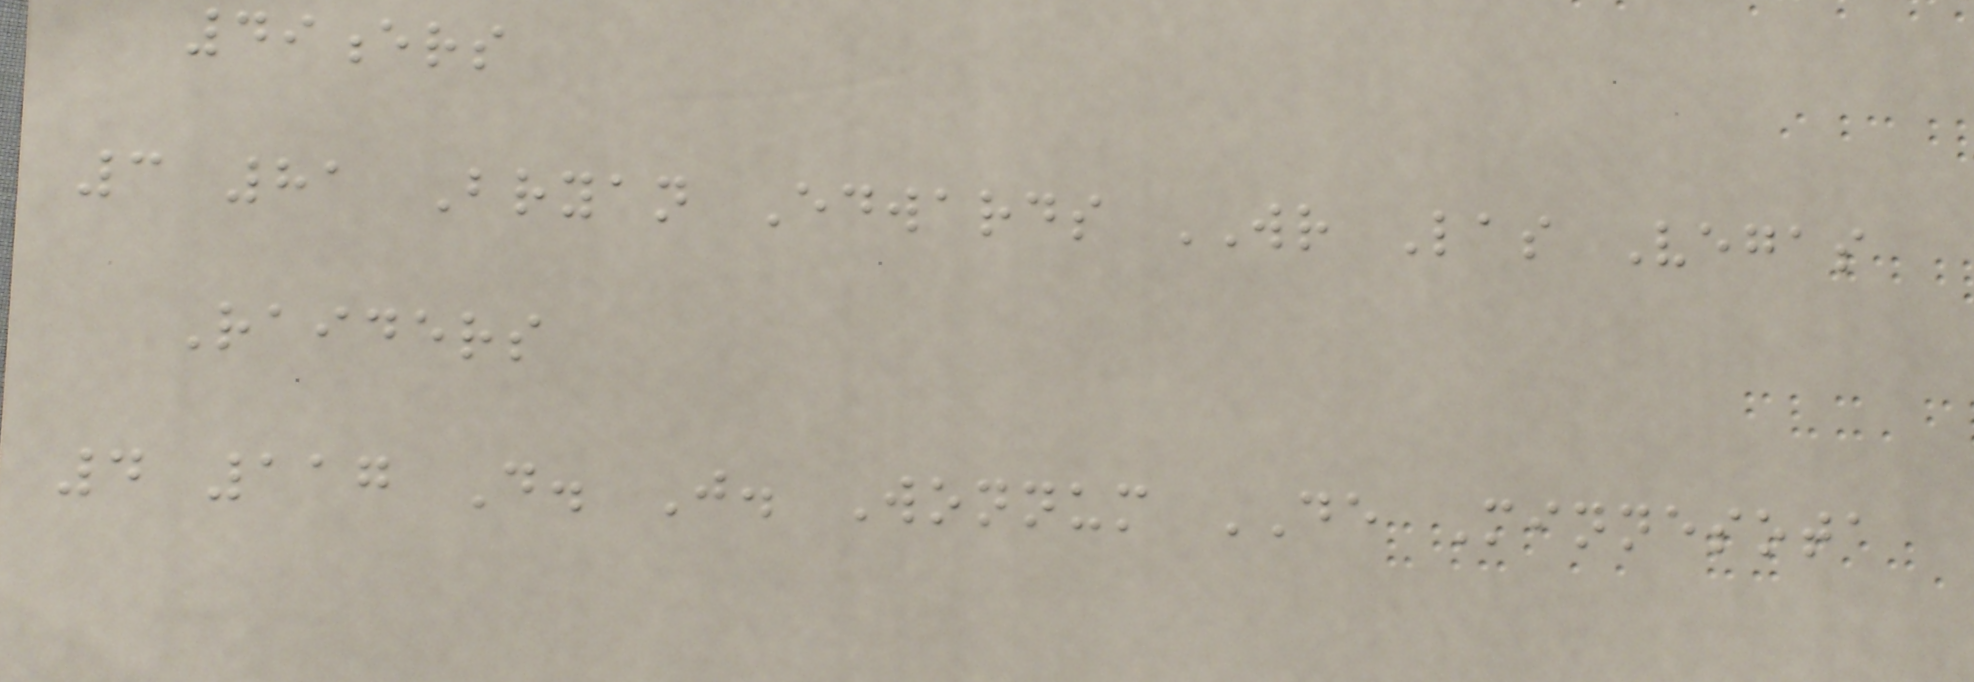49ers
3 81 Bryan Edwards WR Las Vegas
Raiders
4 117 D. J. Wonnum DE Minnesota
